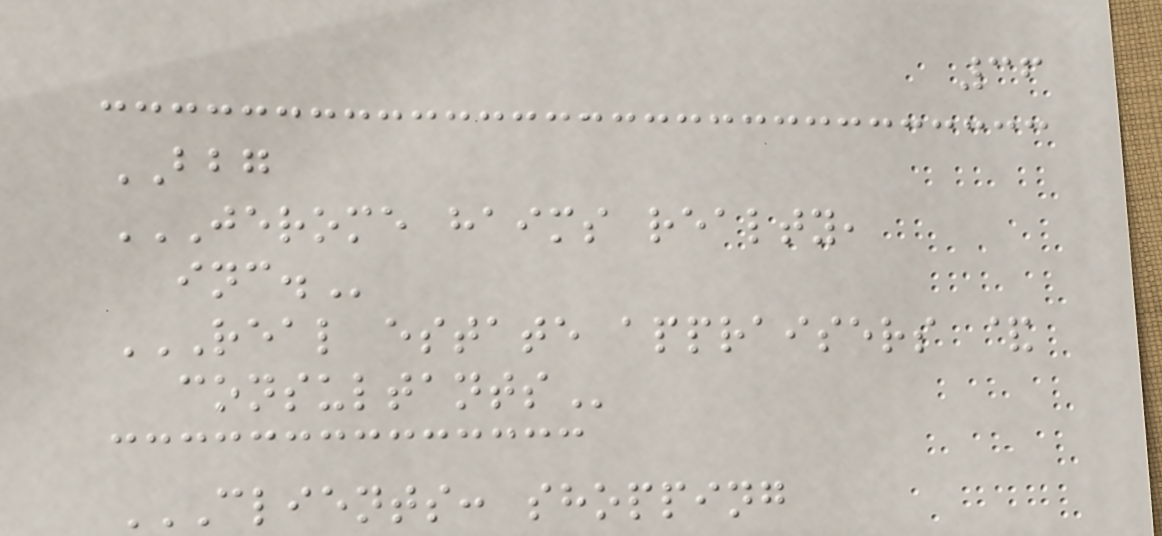36
BBG
JEROME HAIMS REALTY,
INC.
REAL ESTATE APPRAISERS &
CONSULTANTS
CLIENTS: SHOPPING
